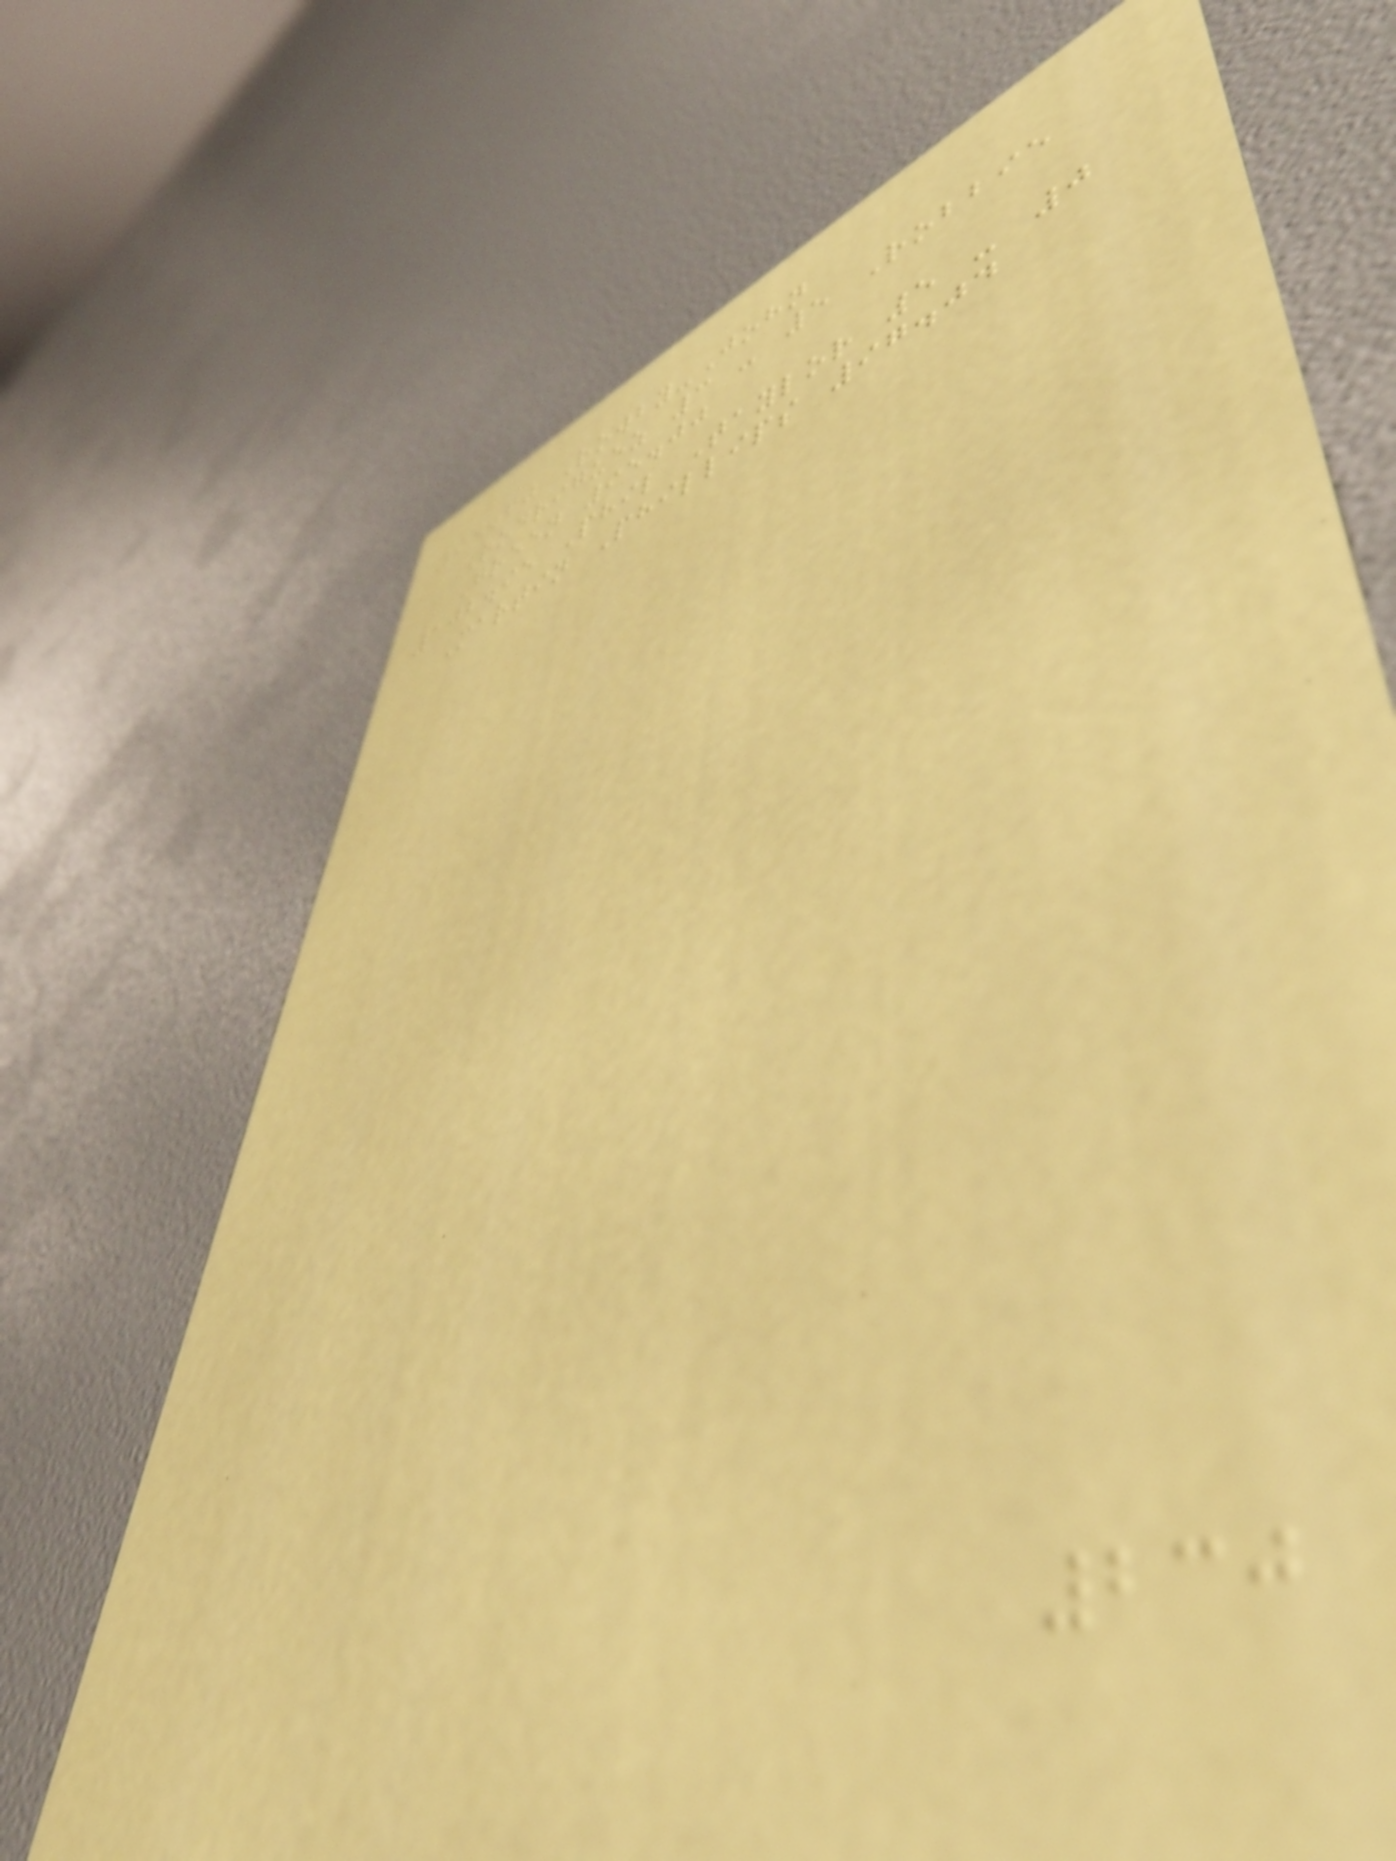94.60 Rowby-John
Rodriguez 3 - 5 Robbie
Green 95.00
102.95 Phil Taylor 5 - 0
Martin Phillips 97.04
230
